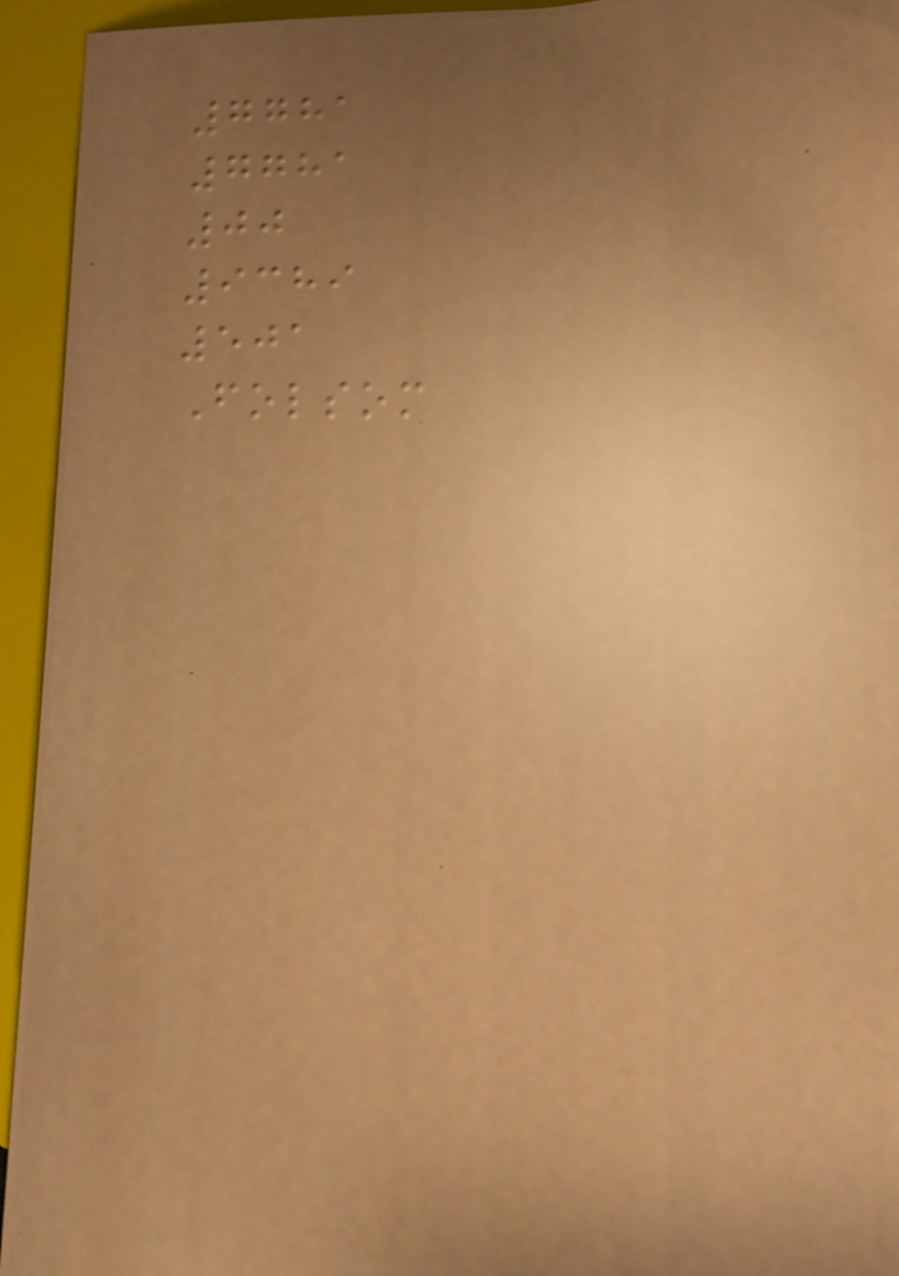7781
7781
00
9389
501
Folsom
